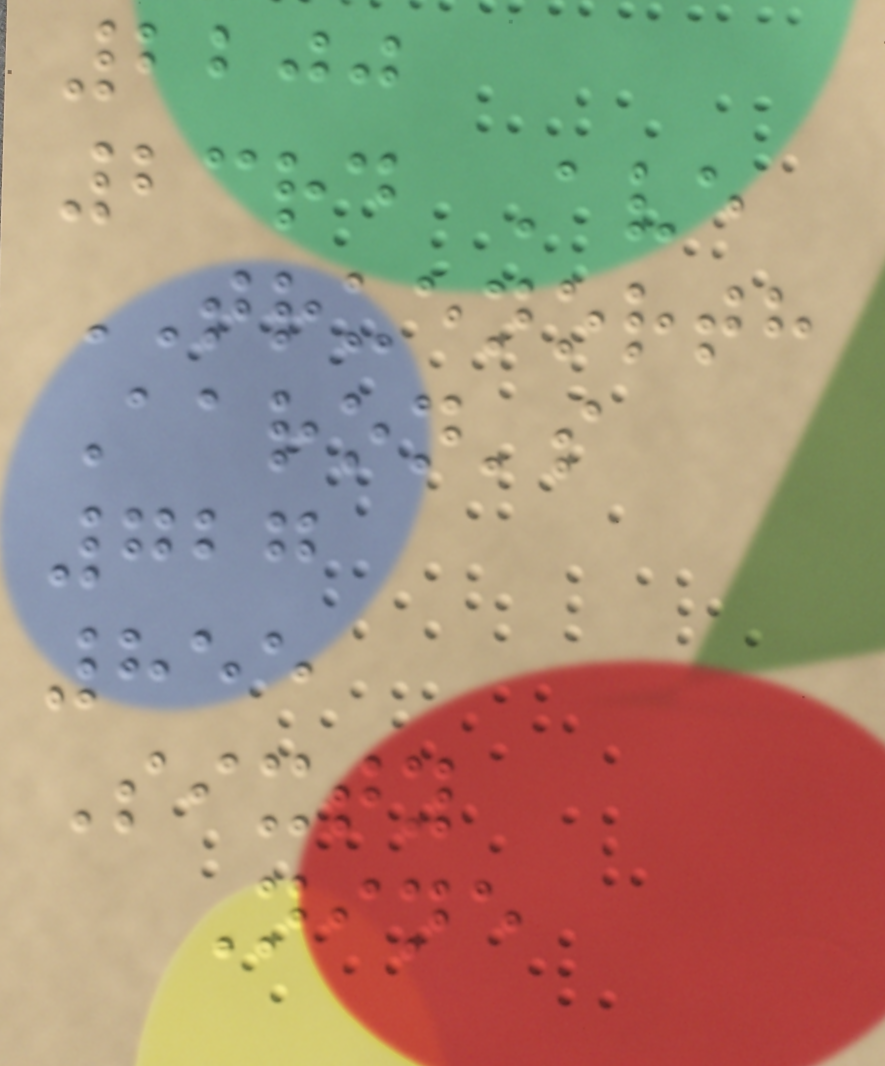2200
23rd Ave
TRUENORTH
Aaron's
727
855
Sixty
Nine
